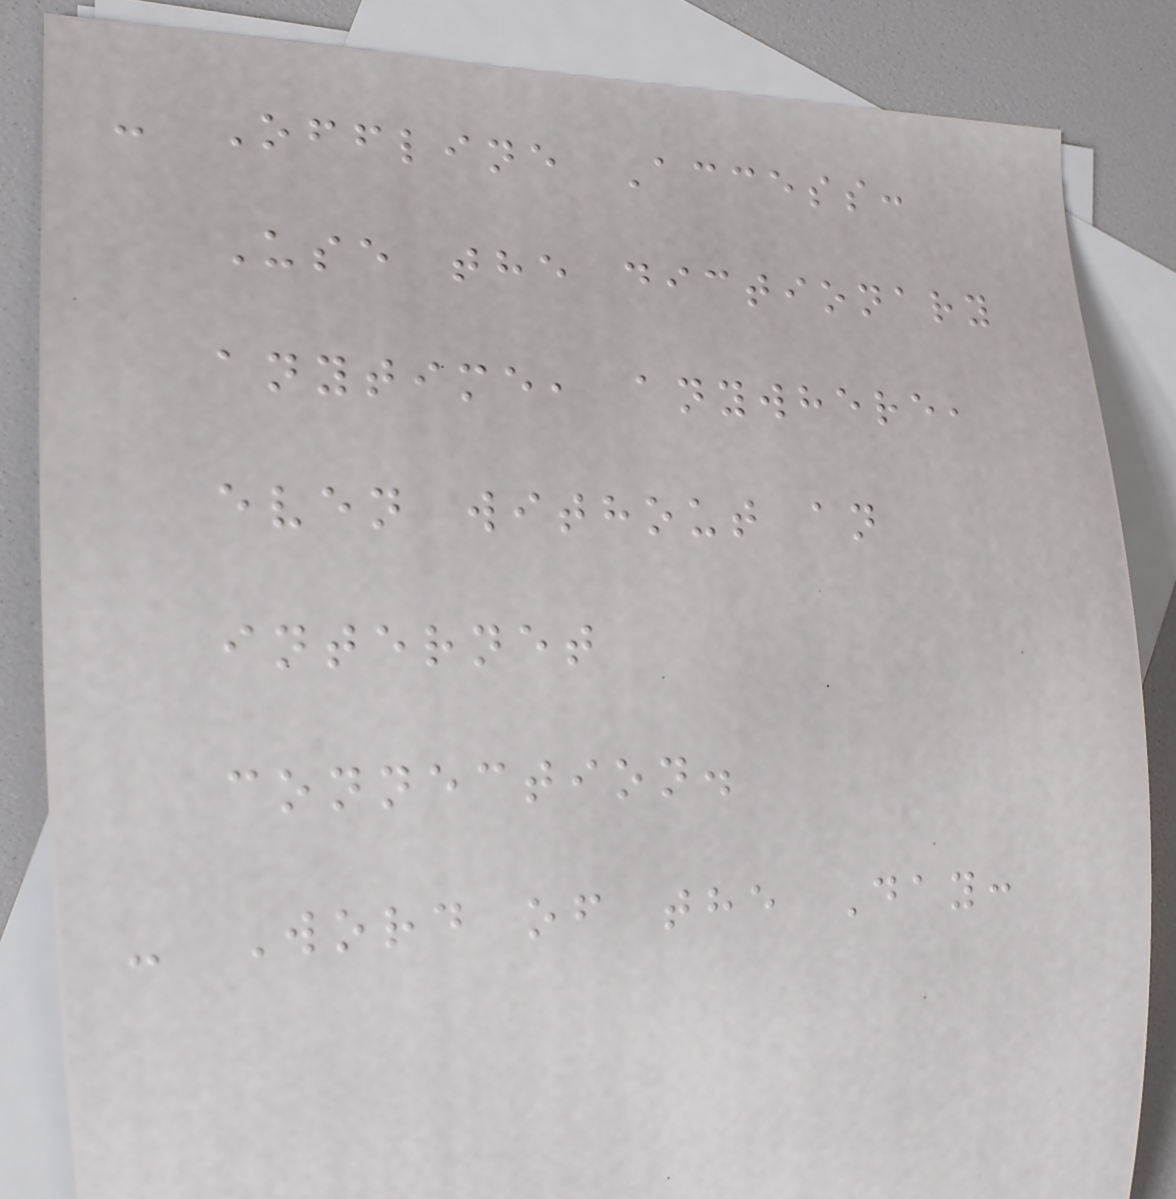- Offline Access:
Use the dictionary
anytime, anywhere,
even without an
internet
connection.
- Word of the Day:
